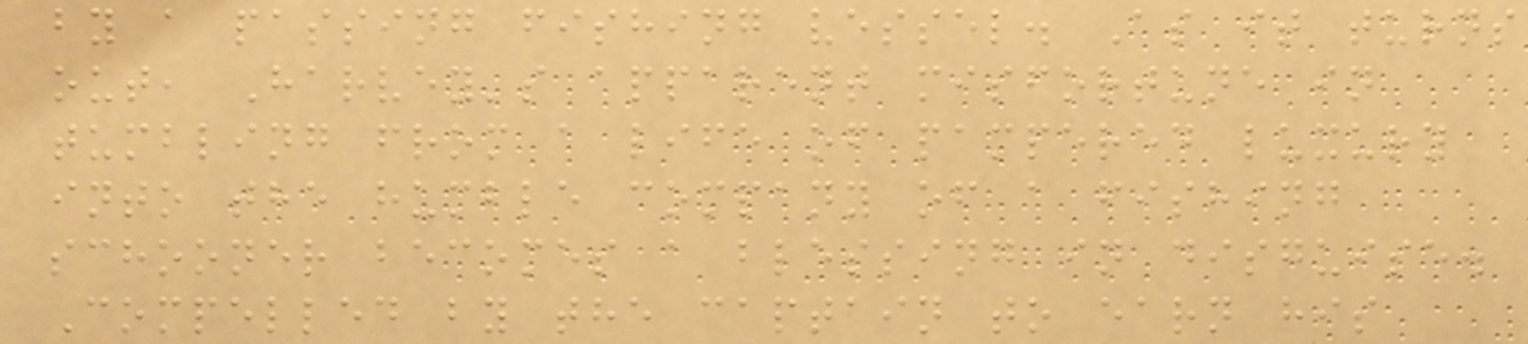by a passing fishing vessel. As it turns
out, Harvey's apparent misfortune in
tumbling from a life of pampered luxury
into the humble company of a fishing
schooner becomes a blessing in disguise.
Compelled by the captain to earn his
